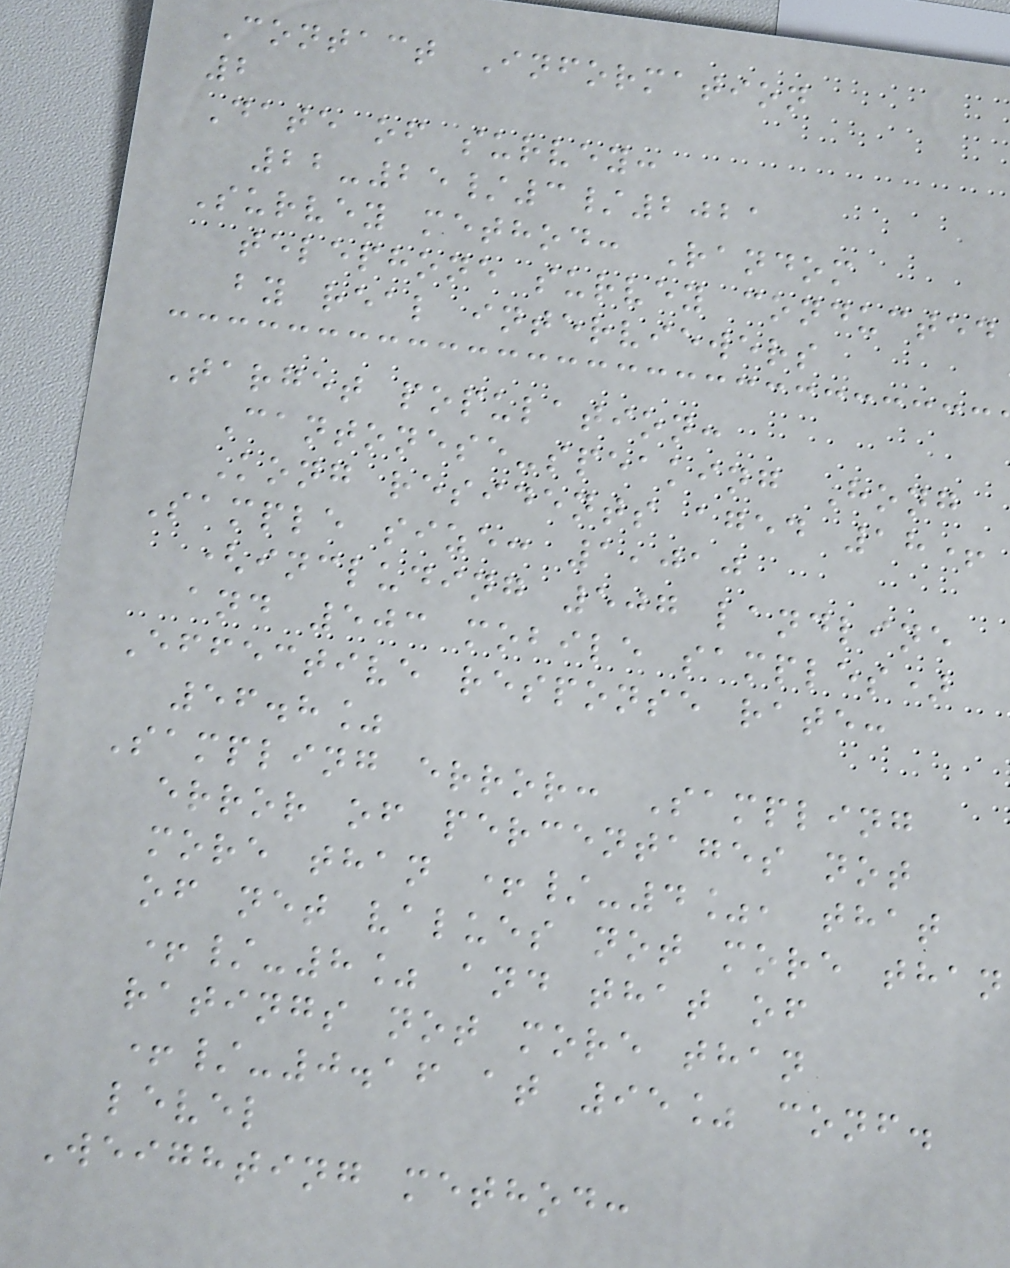Contact Information
2
Date of survey:
22-25/3/2021
Survey method: Random
telephone survey conducted
by real interviewers
Target population:
Cantonese-speaking Hong
Kong residents aged 18+
Sample size: 1,010
(including 507 landline
and 503 mobile samples)
Effective response rate:
56.8%
Sampling error: Sampling
error of percentages not
more than +/-4%, that
of net values not more than
+/-8% and that of
ratings not more than
+/-0.16 at 95% conf.
level
Weighting method:
